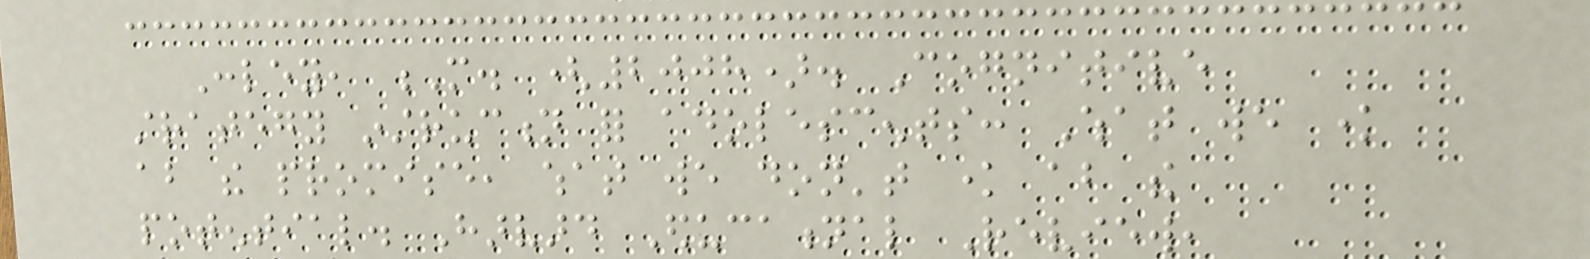Conley, M. (2008). Cognitive
strategy instruction for adolescents: What we know
about the promise, what we don't know about the
potential. Harvard Educational Review,
